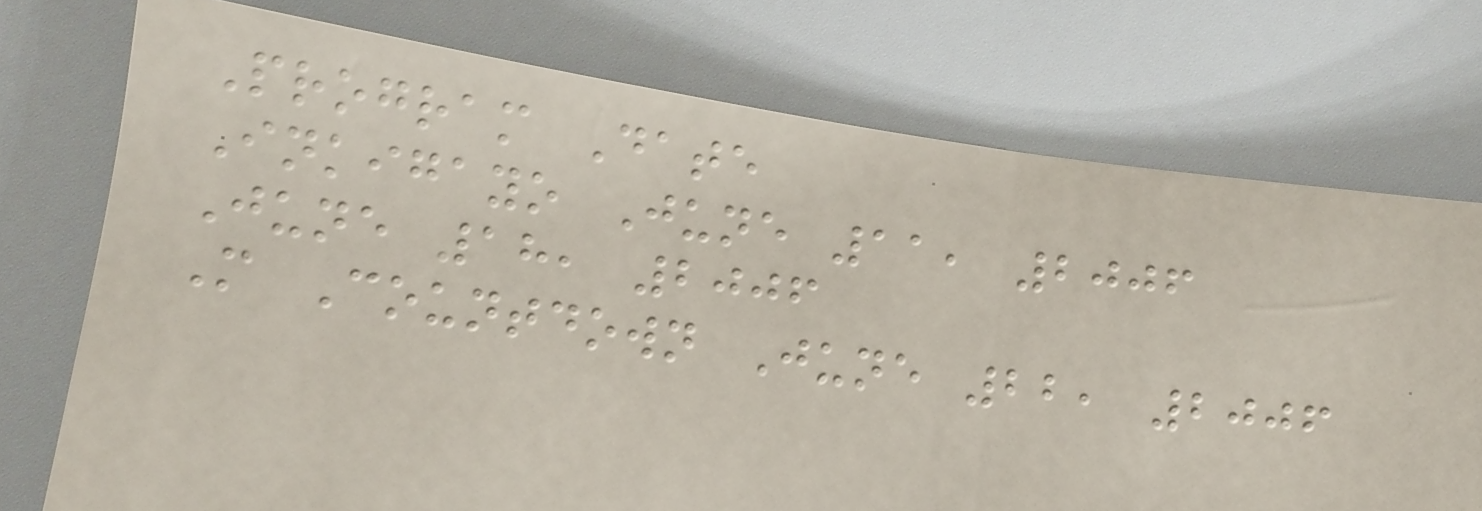Program Date
Inkigayo June 11, 2006
June 18, 2006
M Countdown June 22, 2006
